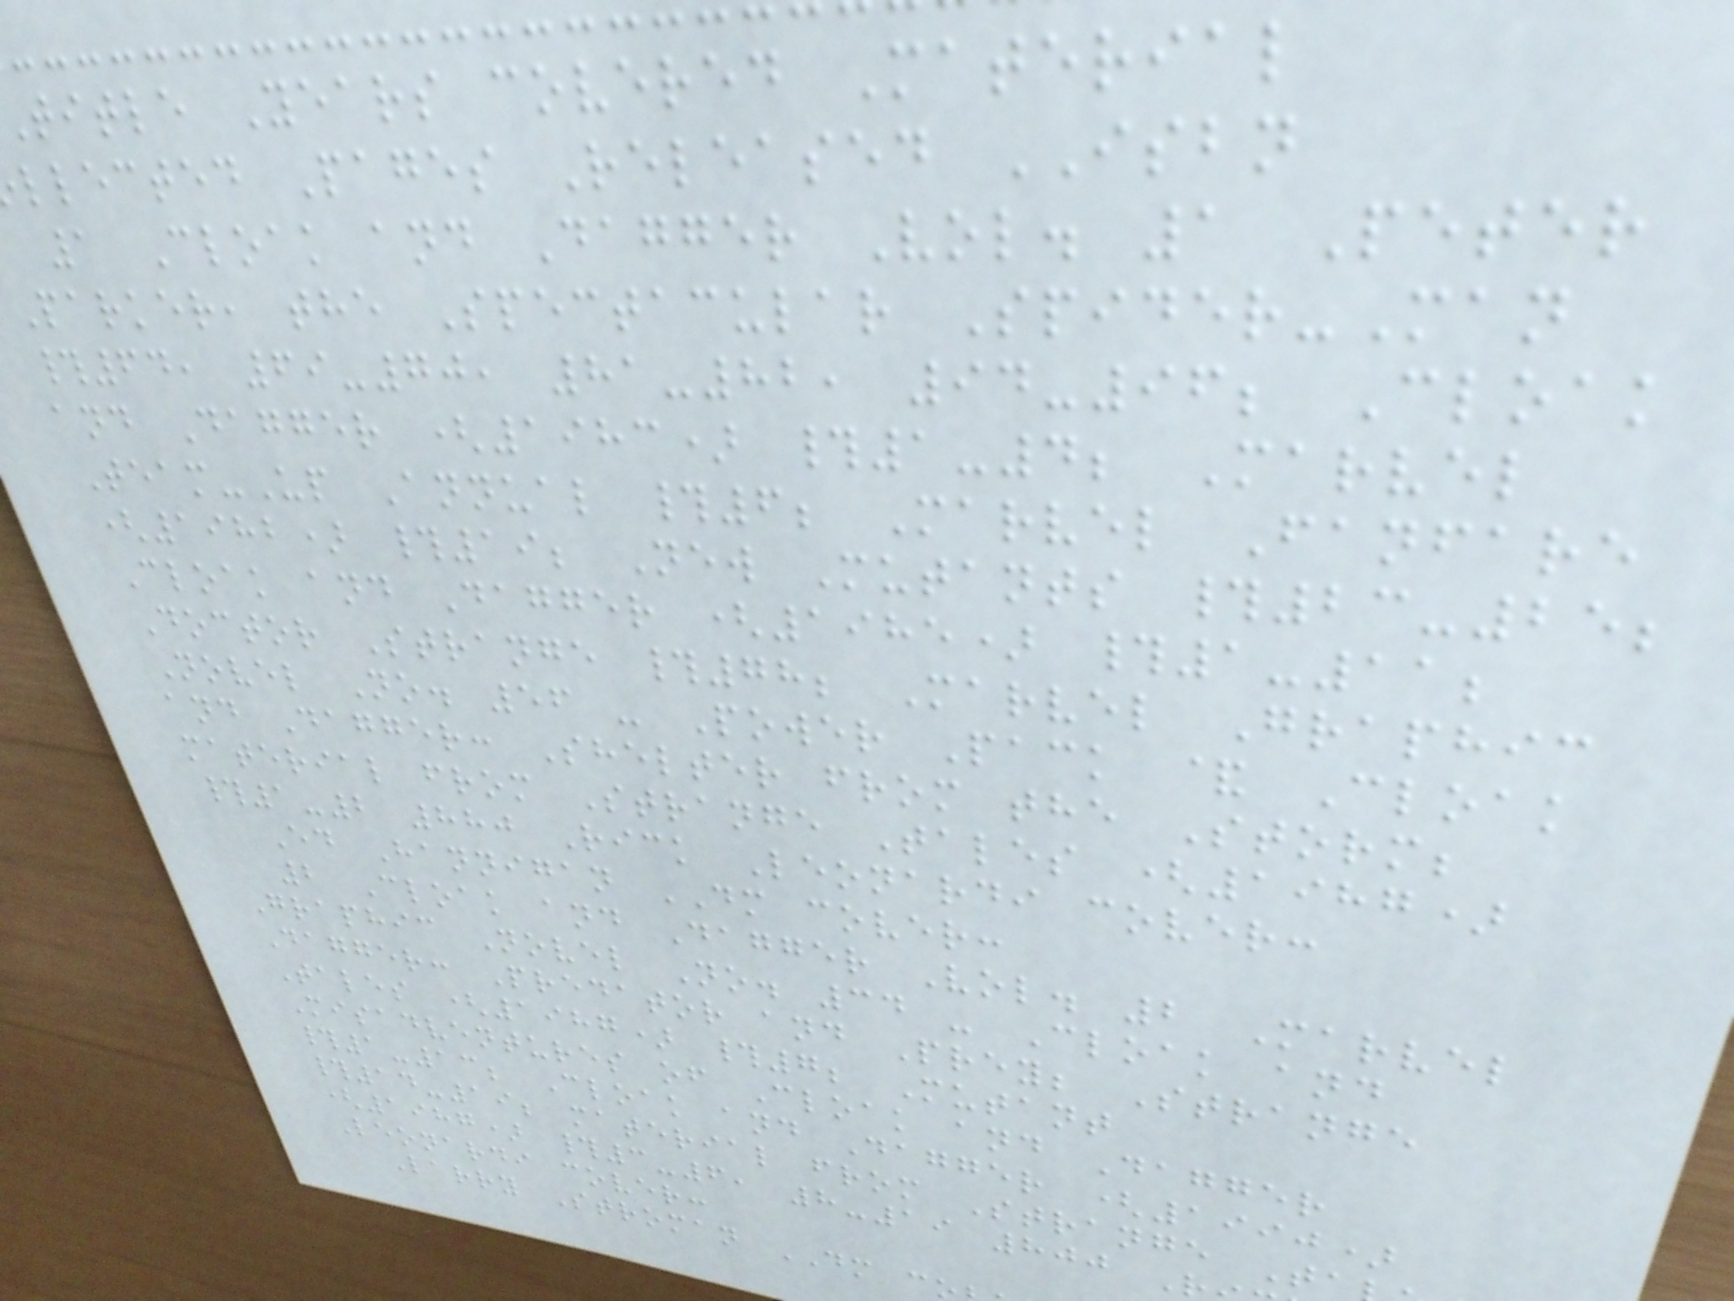title Years covered Material
llected Pages Released ISBN
1 Cloak and Dagger Vol. 1 Peter
Parker, the Spectacular Spider-Man
#64, 69-70, 81-82, 94-96; Cloak
and Dagger (1983) #1-4; Marvel
Team-Up Annual #6; Marvel Fanfare
(1982) #19; New Mutants #23-25;
Cloak and Dagger (1985) #1-11;
Doctor Strange #78; Marvel Graphic
Novel No. 56 - Power Pack & Cloak
and Dagger: Shelter from the Storm;
material from Strange Tales (1987)
#1-2 880 Rick Leonardi cover:
Ed Hannigan DM cover:
2 Cloak and Dagger Vol. 2 Marvel
Graphic Novel No. 34 - Cloak and
Dagger: Predator and Prey; Strange
Tales (1987) #7; Mutant
Misadventures of Cloak and Dagger
#1-13; Cloak and Dagger (1990)
#14-19; material from Strange Ta
(1987) #3-6, 8-19 800
Leonardi cover:
Larry Stroman DM c
